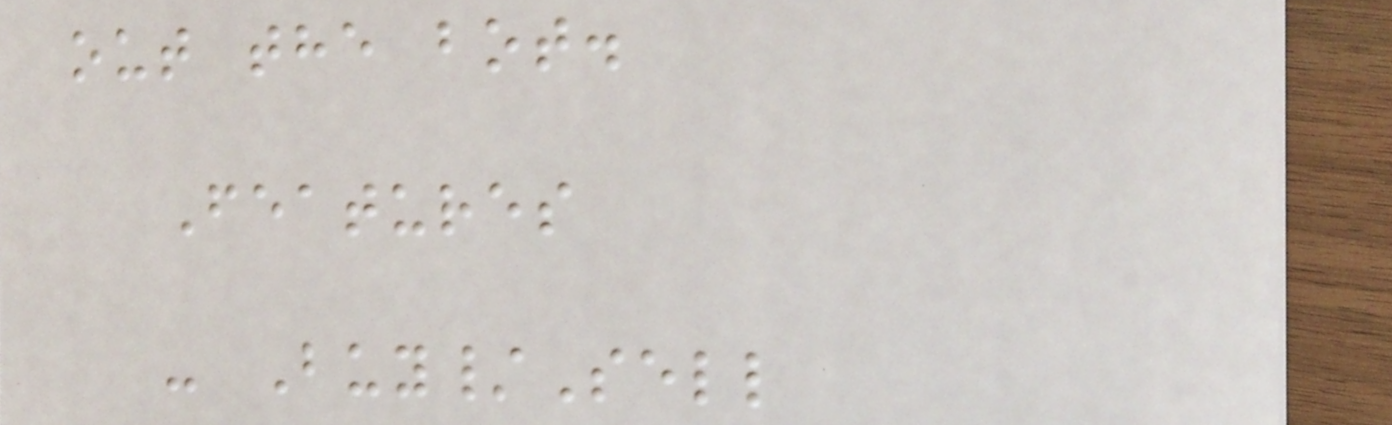out the bot.
Features
- Buy/Sell
